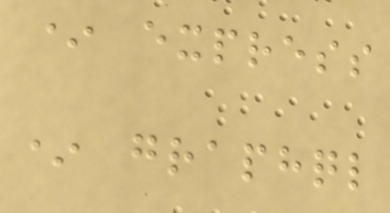* express
* graphql
